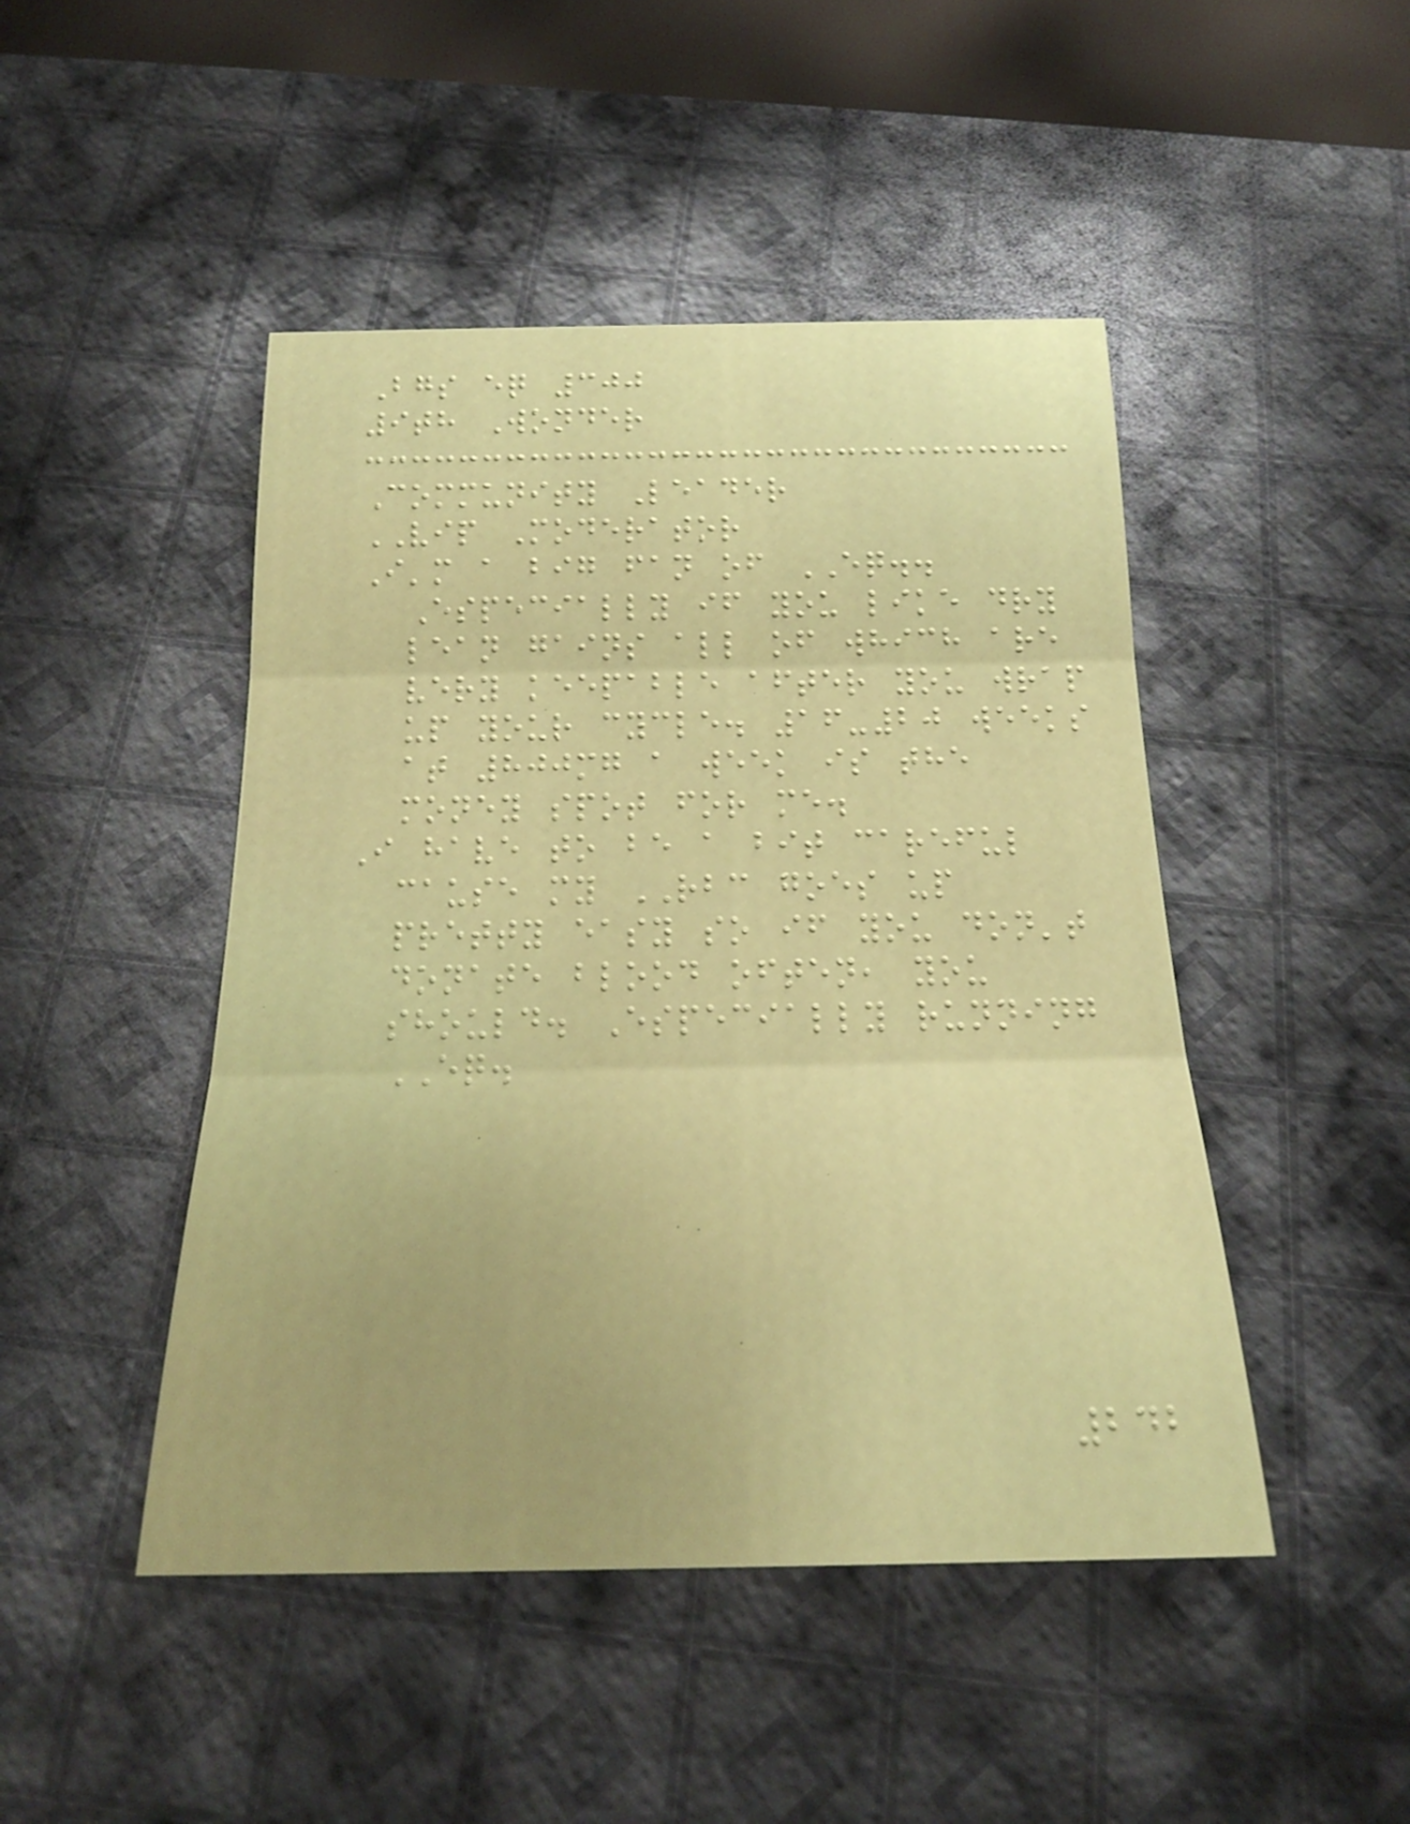Bgs eq 300
9th Wonder
Community Leader
VIP Moderator
I'm a big fan of EQ..
Especially if you like dry
lean gains all of which are
very keepable after you wrap
up your cycle. 16-20 weeks
at 800mg a week is the
money spot for me.
I have to be a bit careful
cause my RBC goes up
pretty easy so if you don't
donate blood often, you
should. Especially running
EQ.
242
